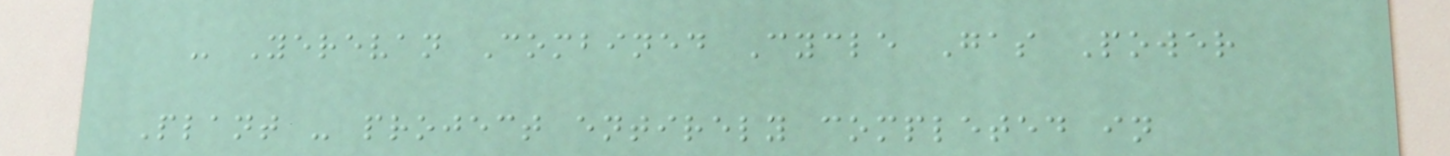- Yerevan Combined Cycle Gas Power
Plant - project entirely completed in
